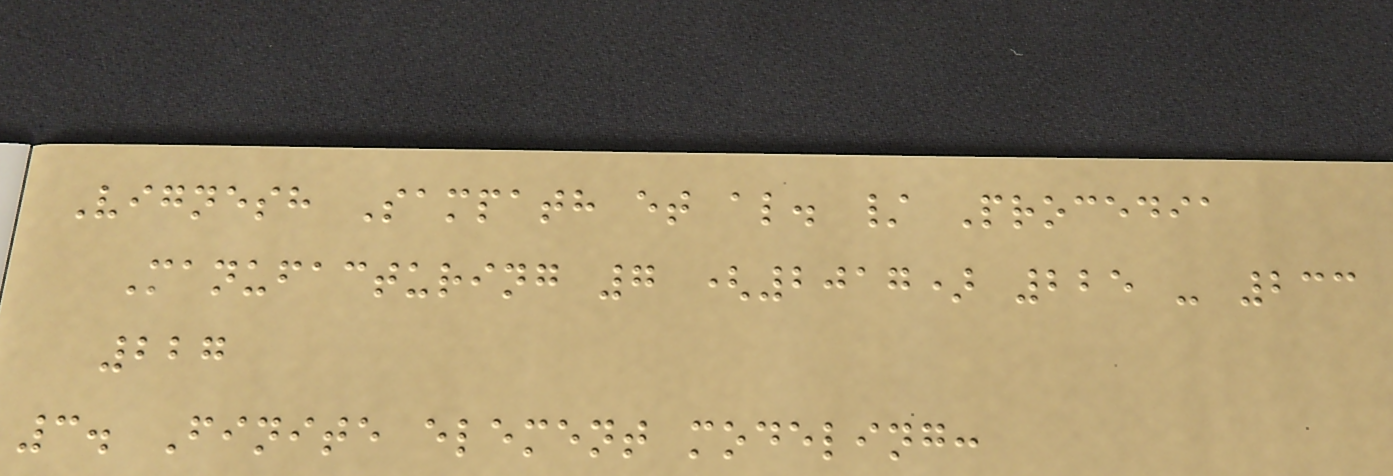Vignesh Sampath et al. / Procedia
Manufacturing 7 (2017) 225 - 233
227
3. Finite element modeling:
